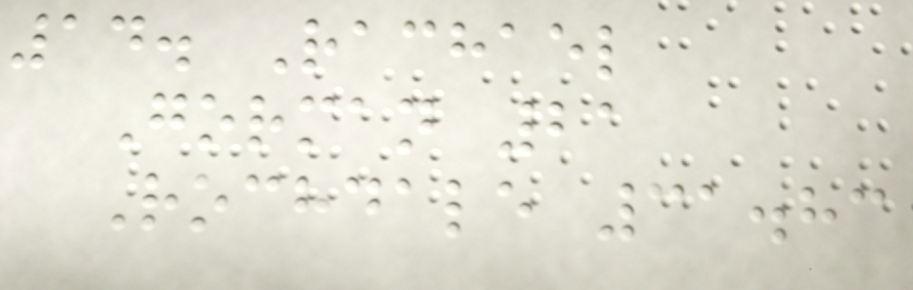14. Rachael
Gorman 21
Rochdale 31.83
